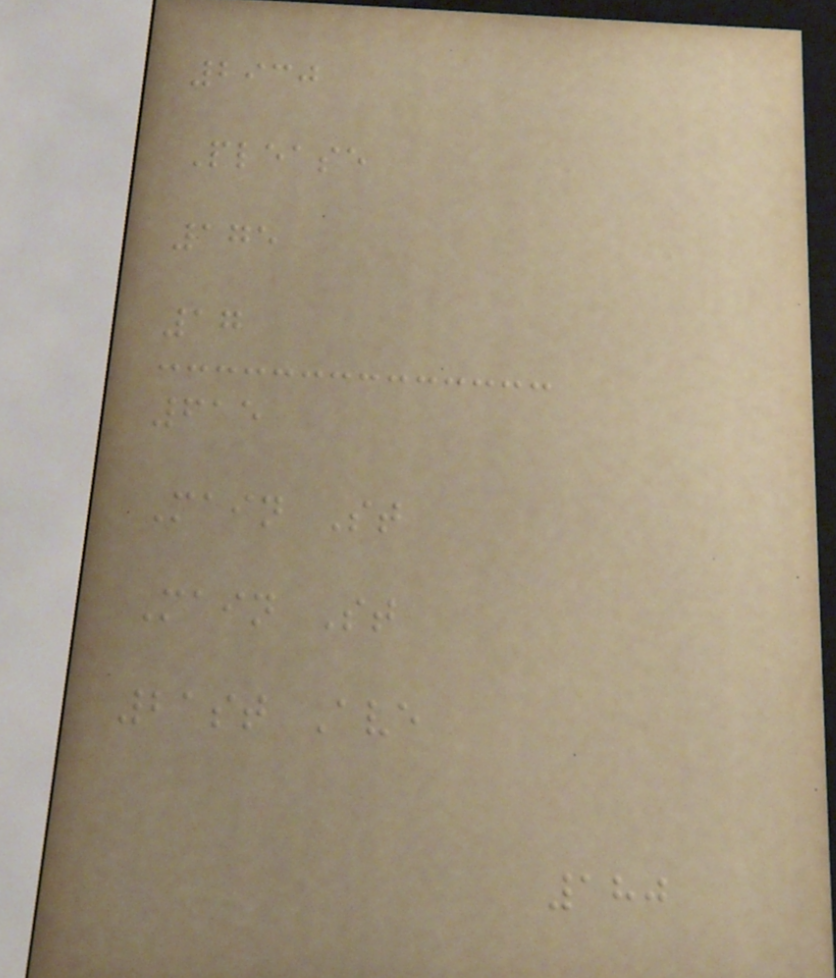2930
Please
175
17
615
Main St
Main St
21st Ave
180
